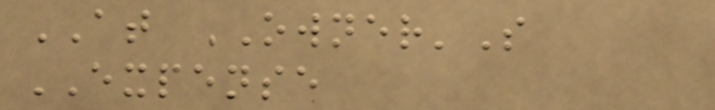AT OWNER'S
EXPENSE
